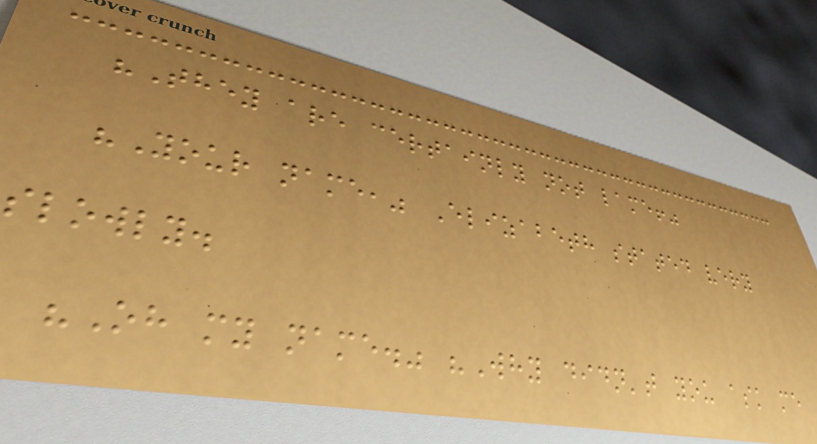"They are certainly not lame!"
"Your name," Elizabeth stated very
slowly.
"Oh my name." "Why didn't you ask me
